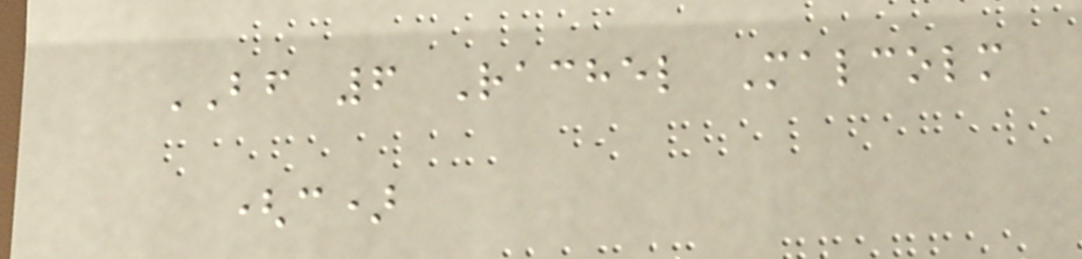BF 6 Rachel Malcolm
(c)
